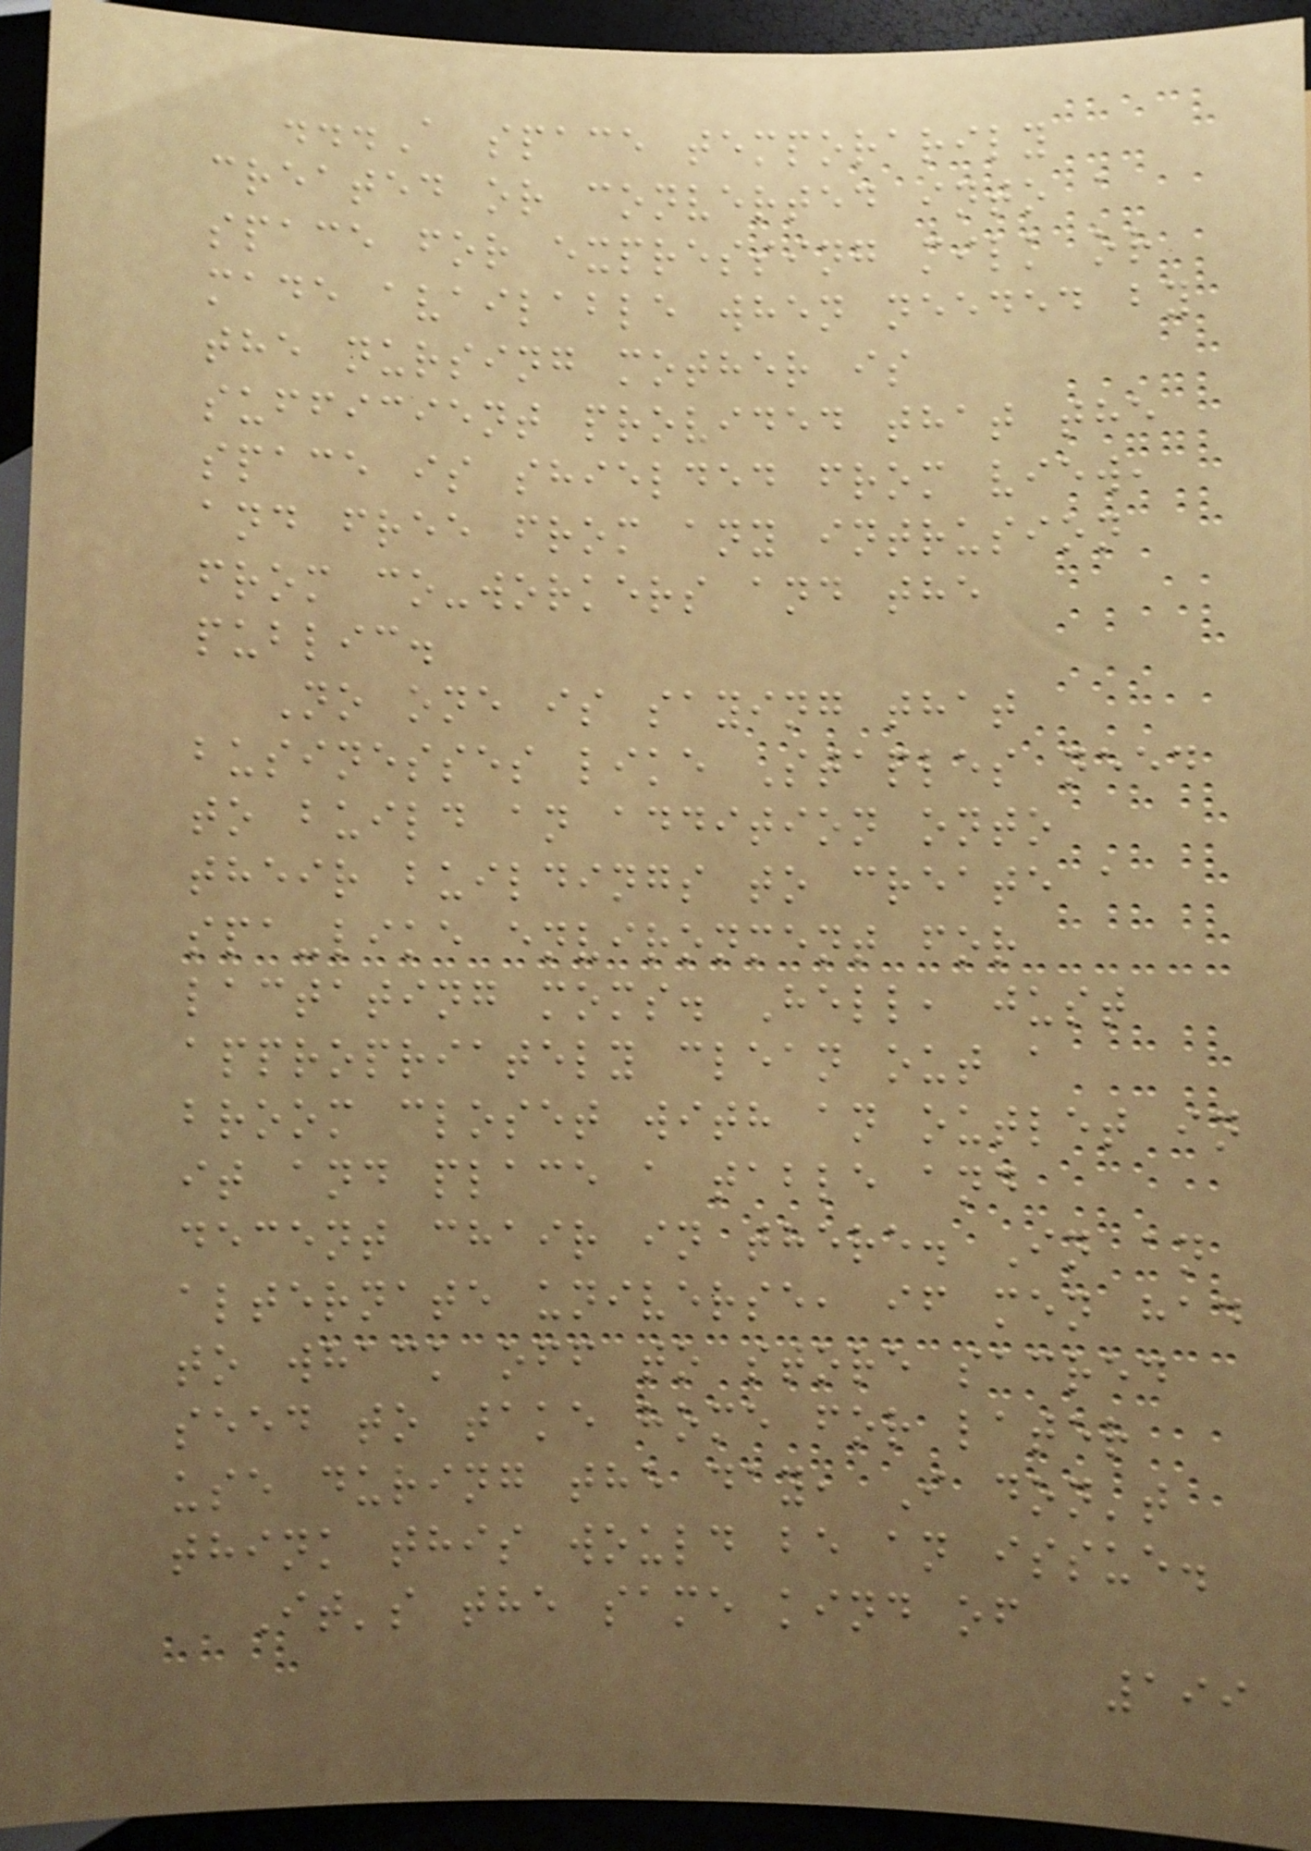...A space temporarily
created or converted into a
space for expressing milk or
made available when needed by
the nursing mother is
sufficient provided that the
space is shielded from view,
and free from any intrusion
from co-workers and the
public.
No one is saying that
businesses like Staples need
to build an addition onto
their buildings to create a
spa-like environment for
lactating moms. Hell, just
appropriately clean out a
broom closet with an outlet in
it and place a table and
decent chair in there. In an
alternate universe, if men had
to whack off to store sacred
seed to take home for later
use during the day, I don't
think this would be an issue.
It's the same kind of
199
